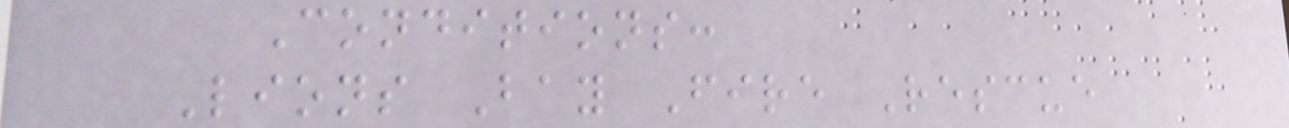Conditions:
Lions Bay Fire Rescue
